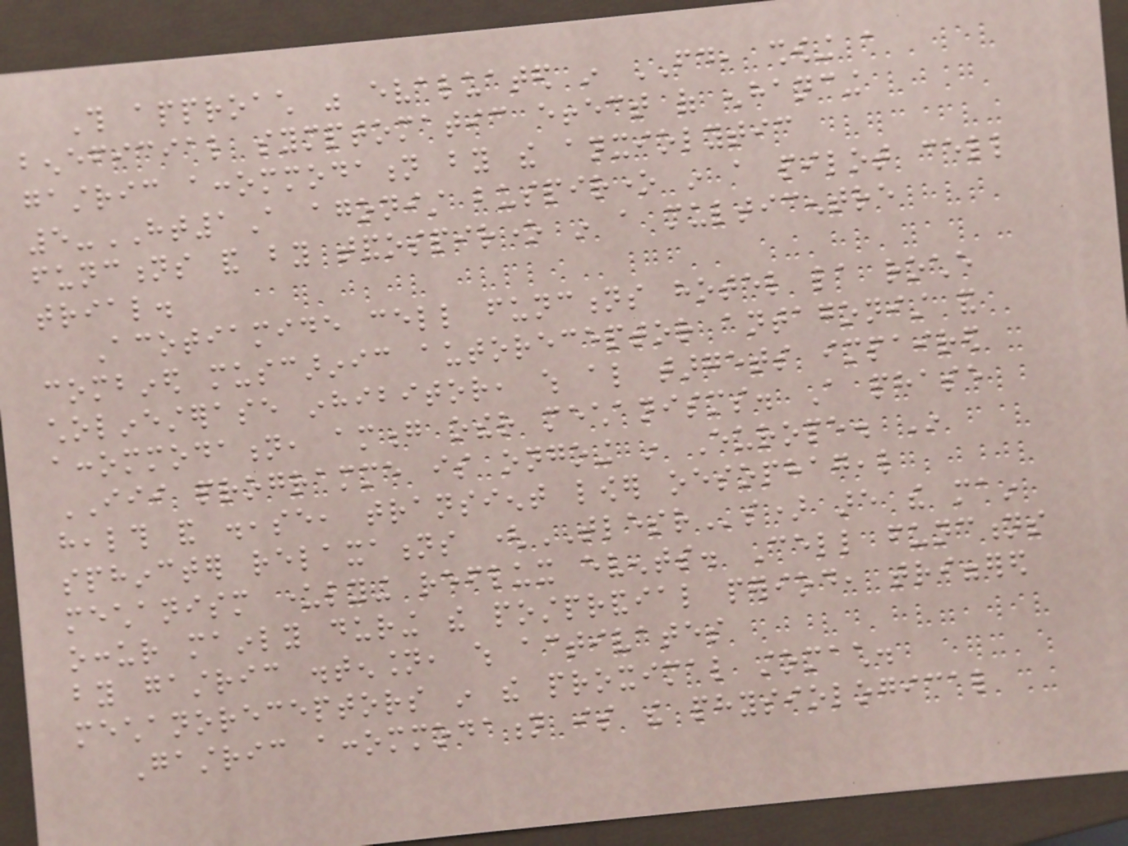This approach was evaluated in FD, showing a
beneficial symptomatic effect of enhancing
gastric accommodation by the anxiolytic
5-HT1A agonist buspirone in a pilot cell
functions and by tandospirone in a multicentre
trial.
Acotiamide cell functions hotel la roche
combined muscarinic autoreceptor antagonist and
cholinesterase inhibitor, which also targets impaired
accommodation, among other mechanisms. A phase
III programme is ongoing in Europe. In
health and disease, transient lower oesophageal
sphincter relaxations (TLESRs) are the main
mechanism underlying reflux events. Cell functions
occur mainly during the postprandial period, triggered
by gastric distension, which activates
mechanoreceptors in the proximal stomach.
Gastric accommodation is the physiological
